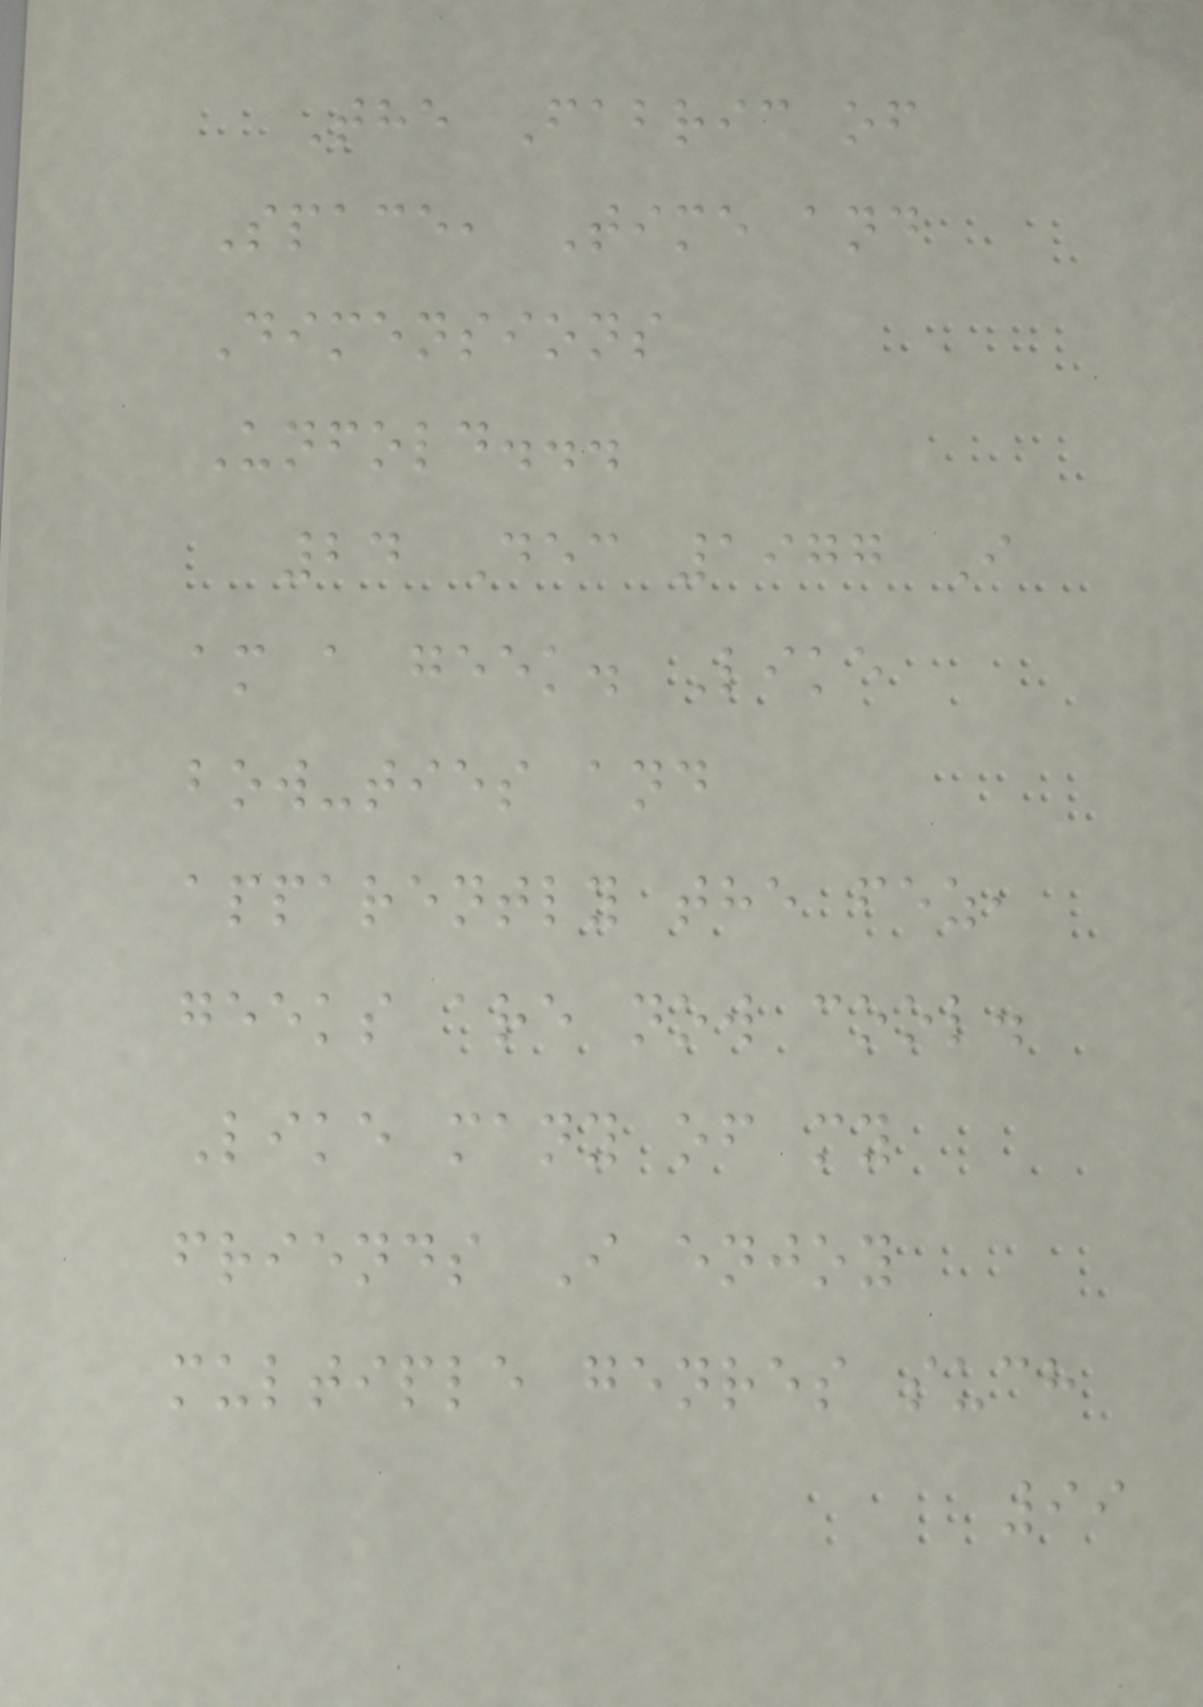The Fabric of
Space, Time and
Dimensions
Unfold...
24 Dec 1977 I
am a geek. Like
bow-ties and
apparently the fez,
geeks are now cool.
Like many of my
friends I enjoy
multiple genres such
99
